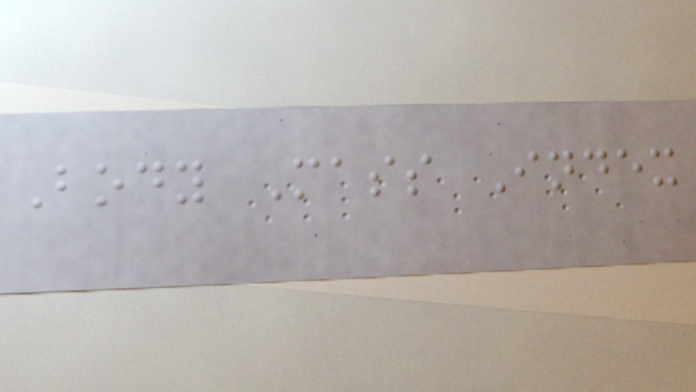Body Mass Index
